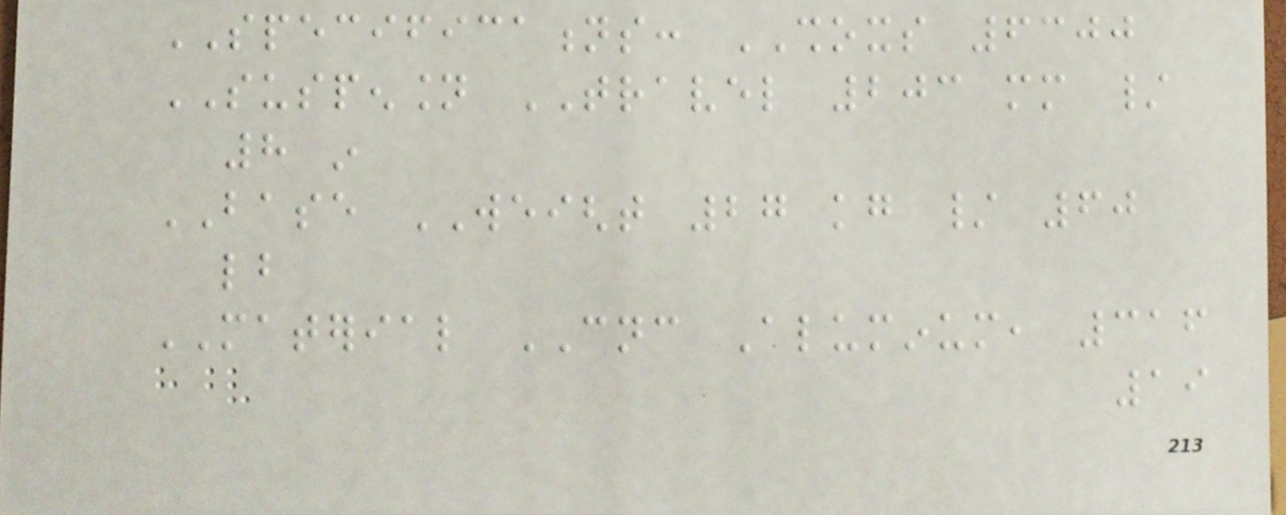SPECIFICATIONS: SHOXS 6300
SUSPENSION TRAVEL 203 mm /
8 in
BASE WEIGHT 27 kg / 60
lb
MATERIAL CNC Aluminum, 316
19
